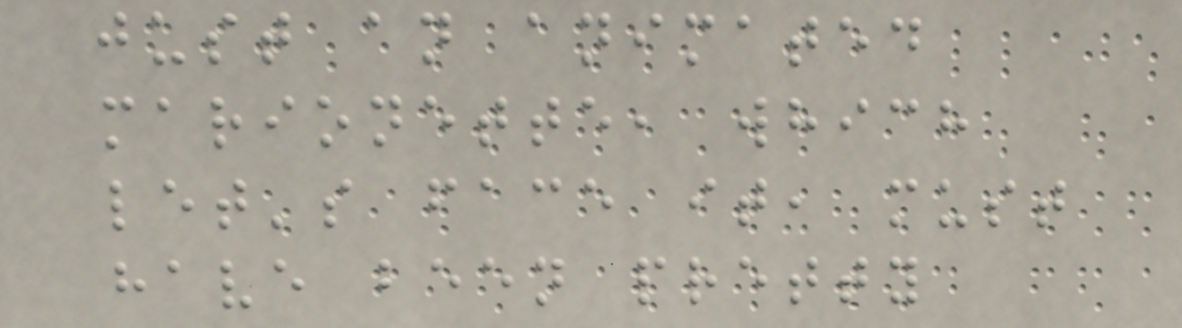just an animated
marionette, which
let's face it, must
have been pretty
